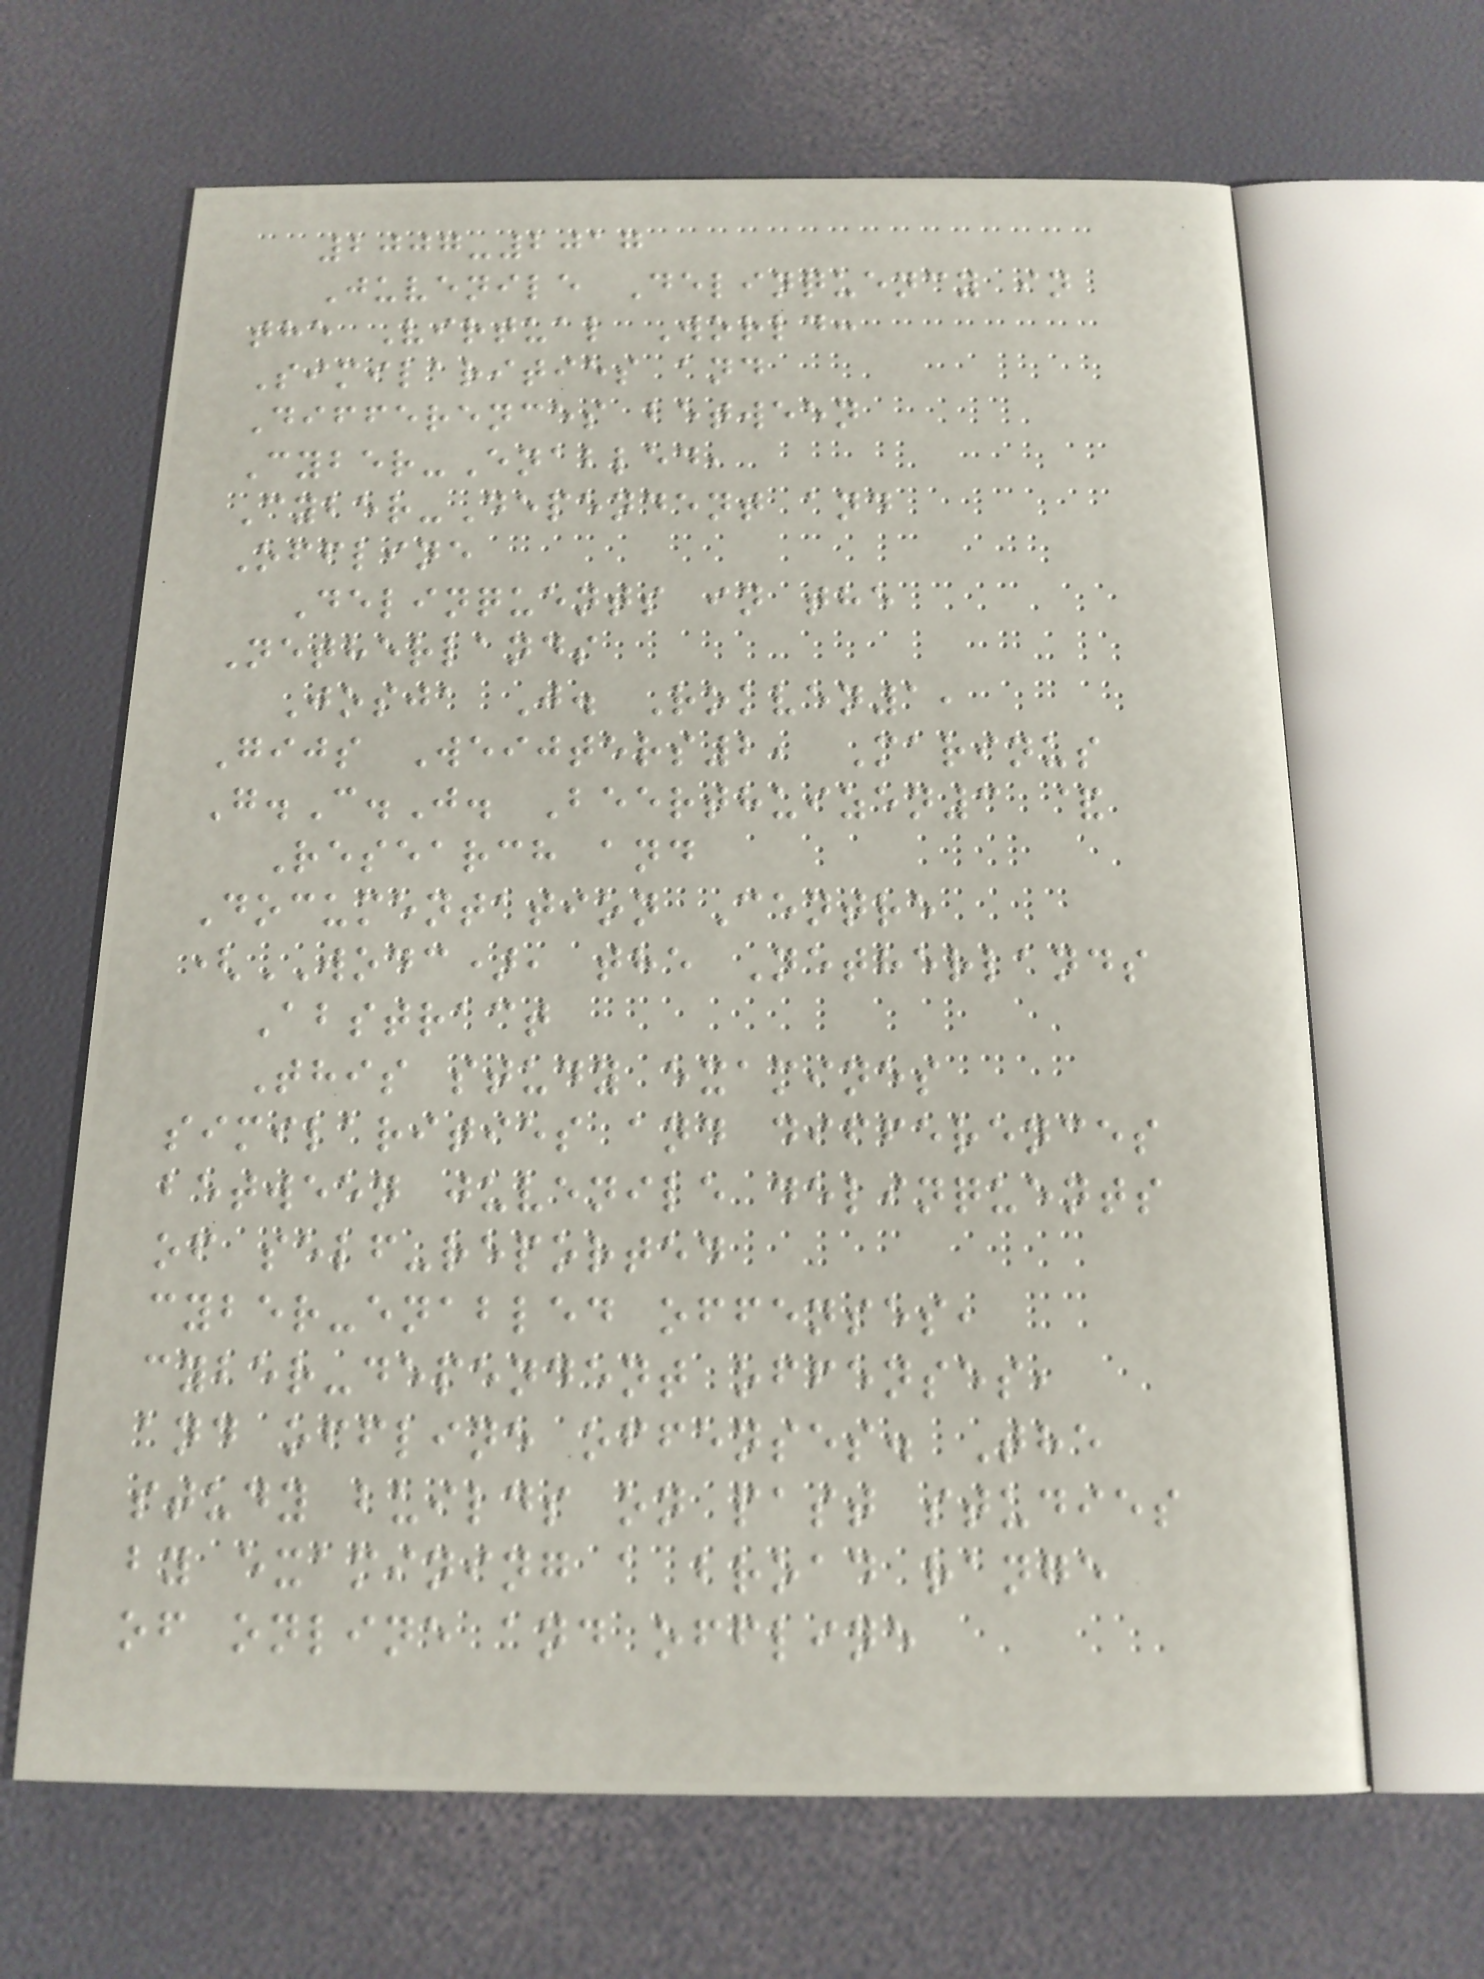2007-2017
Juvenile Delinquency in
the Virtual World:
Similarities and
Differences between
Cyber-Enabled,
Cyber-Dependent and
Offline
Delinquents in the
Netherlands
Josja J. Rokven1,
Gijs Weijters2, Marinus
G.C.J. Beerthuizen3 &
Research and
Documentation Centre
(WODC), the Netherlands
Abstract
This study examines
similarities and differences
between juvenile delinquents
of self-reported
cyber-enabled offenses,
cyber-dependent offenses,
and offline offenses. The
study builds on past studies
by examining a broad range
of online and offline
